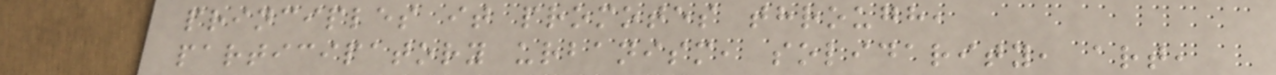principles it promotes through,
participatory urbanism, solidarity, art,
